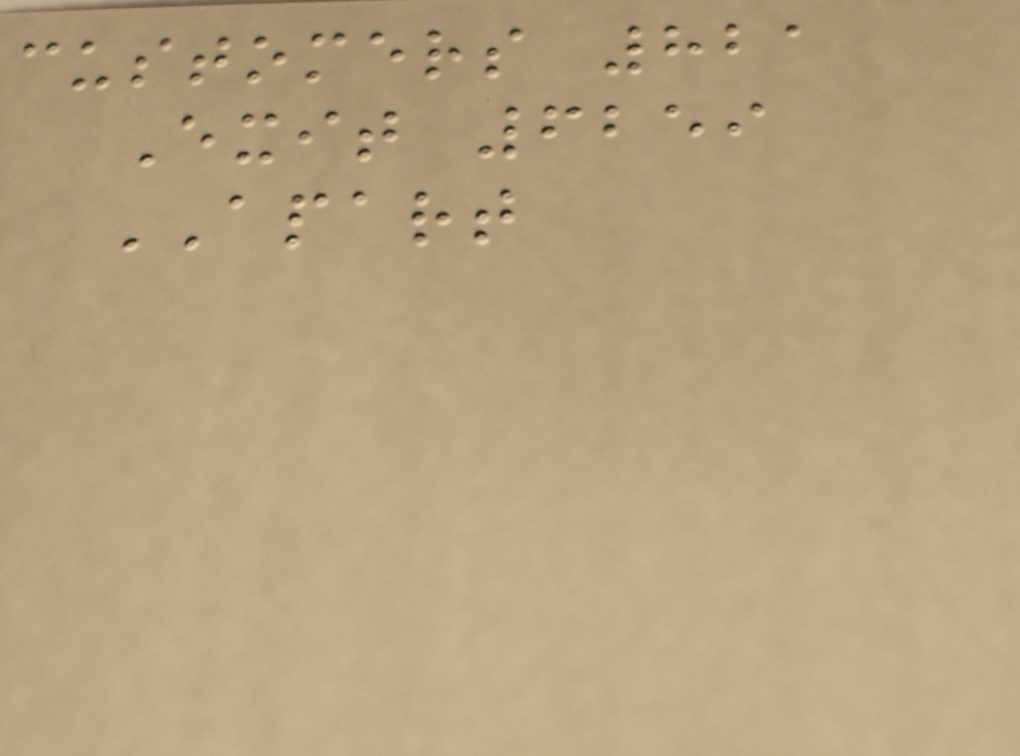customers 821
Exit 6259
APART
